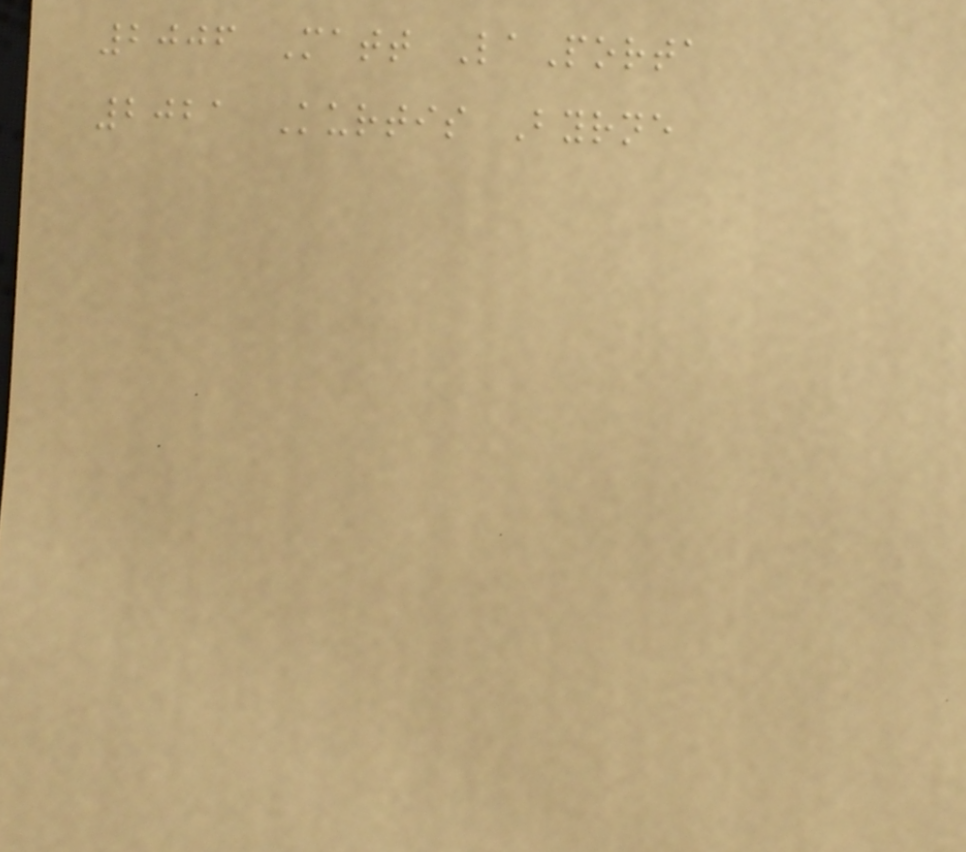2006 Matt LaPorta
2021 Kurtis Byrne
